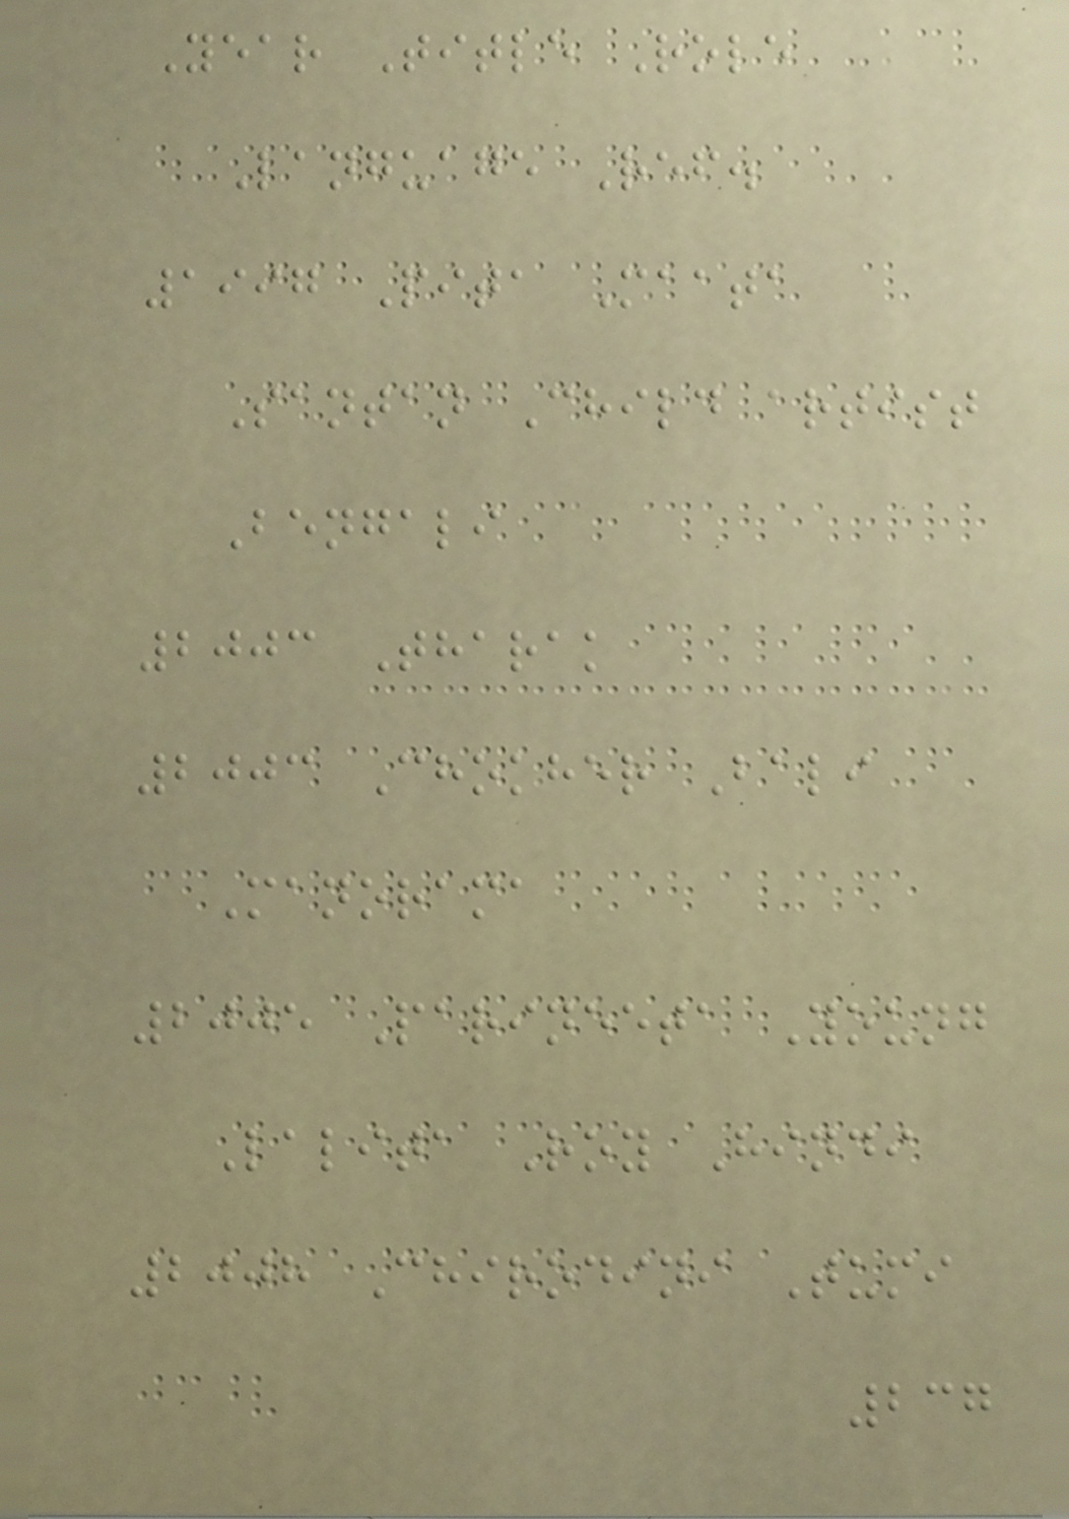Year Title Role
Language Ref.
1997 Pita Maata
Santan Child artist
Bengali
2003 Tharak
2003 Chokher Bali
Manorama
2005 Parineeta Young
Lalita Roy Hindi
2008 Chirodini Tumi
237
